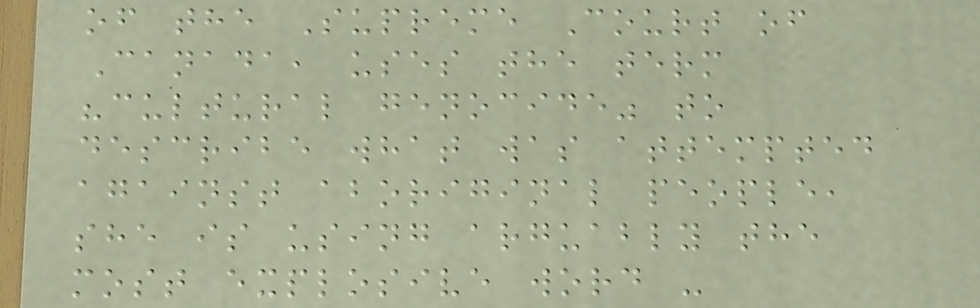of the Supreme Court of
Canada, uses the term
"cultural genocide" to
describe what was attempted
against aboriginal people,
she is using arguably the
most explosive word -
